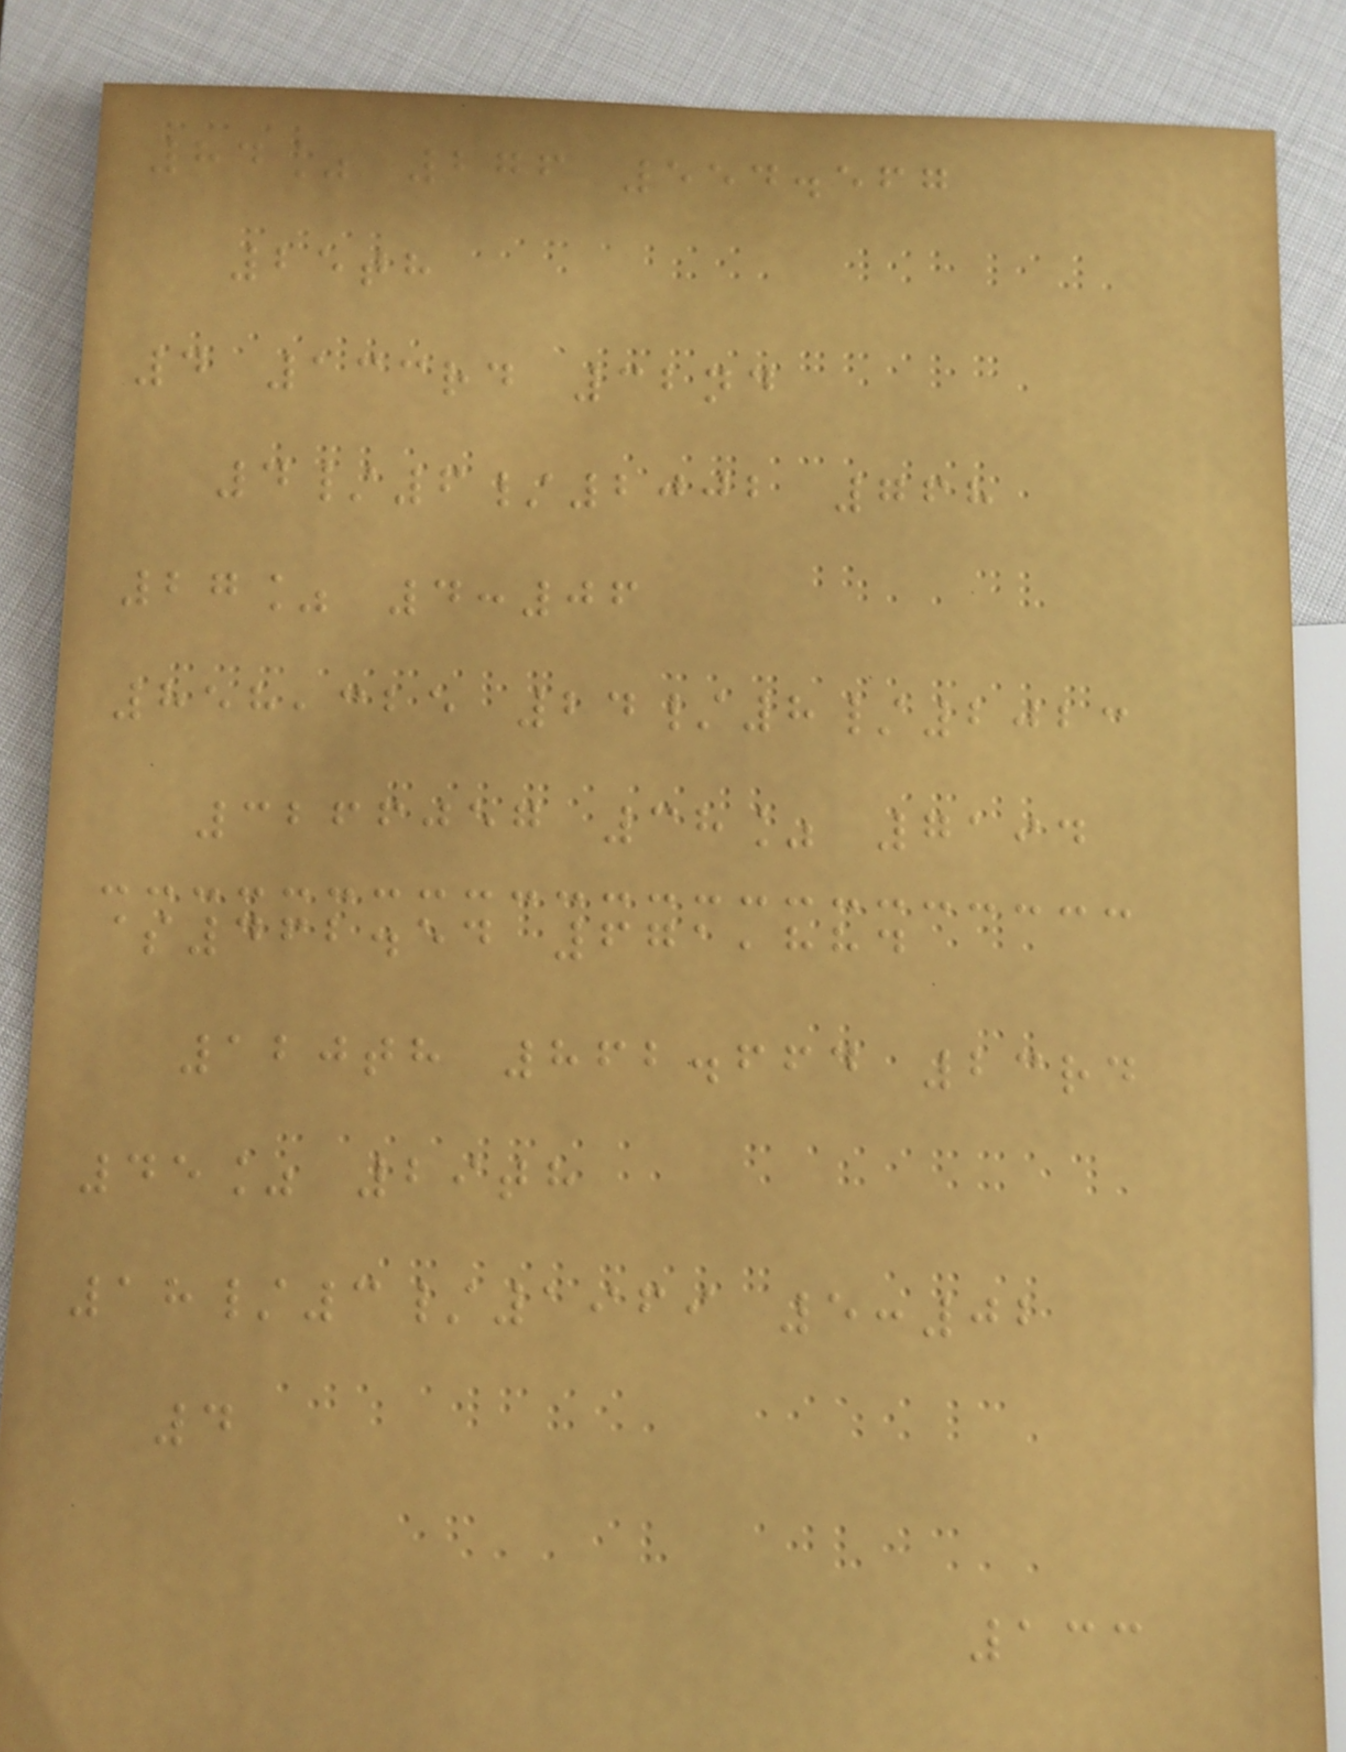84% 276 554.567
25th
4 133rd 32nd
4/6/2002 768
27% 4:06
858,325 24/8/2023
3266057 38% 7194
$462.54 671,884
120th 862.664 23rd
45% 29th
18/3/1969 5:02
4
133
